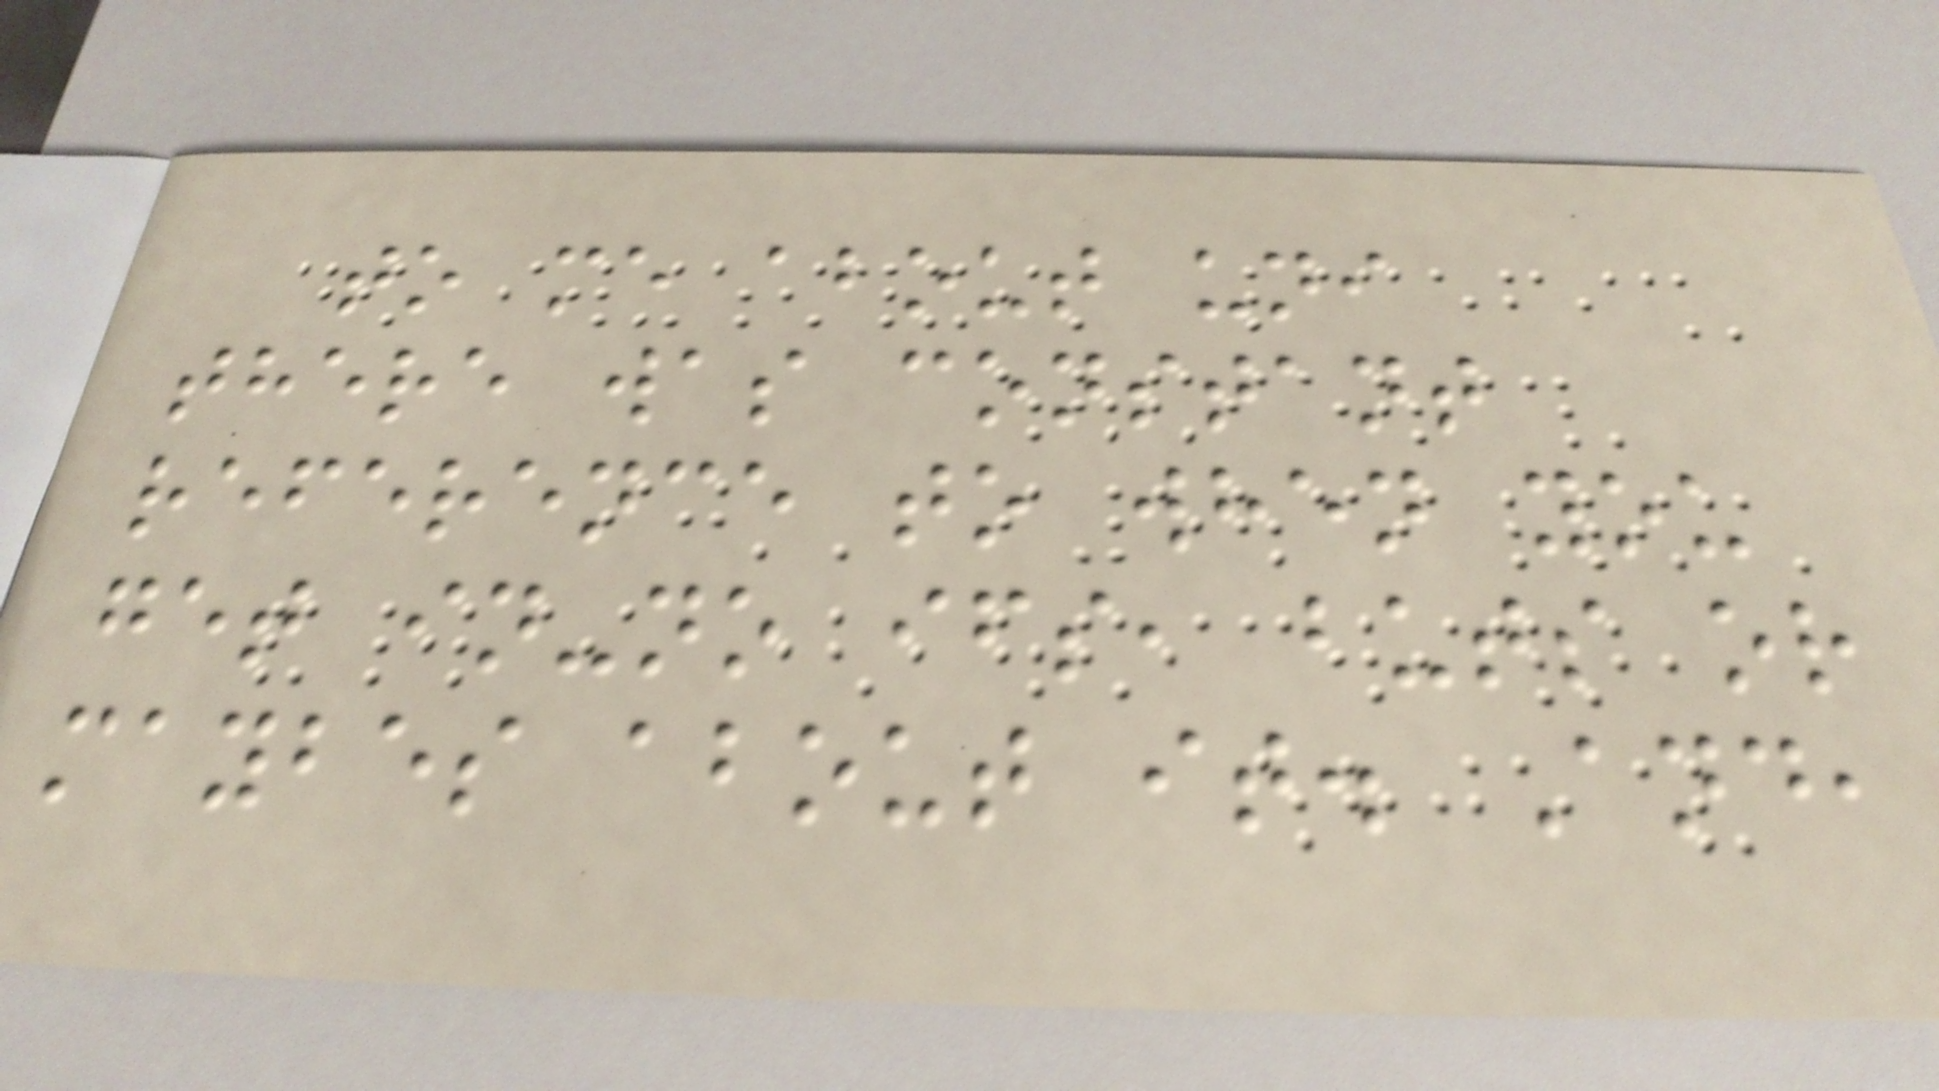to me about uni
there was constant
reference to when you
get in-no ifs, buts or
maybes about it. And,
